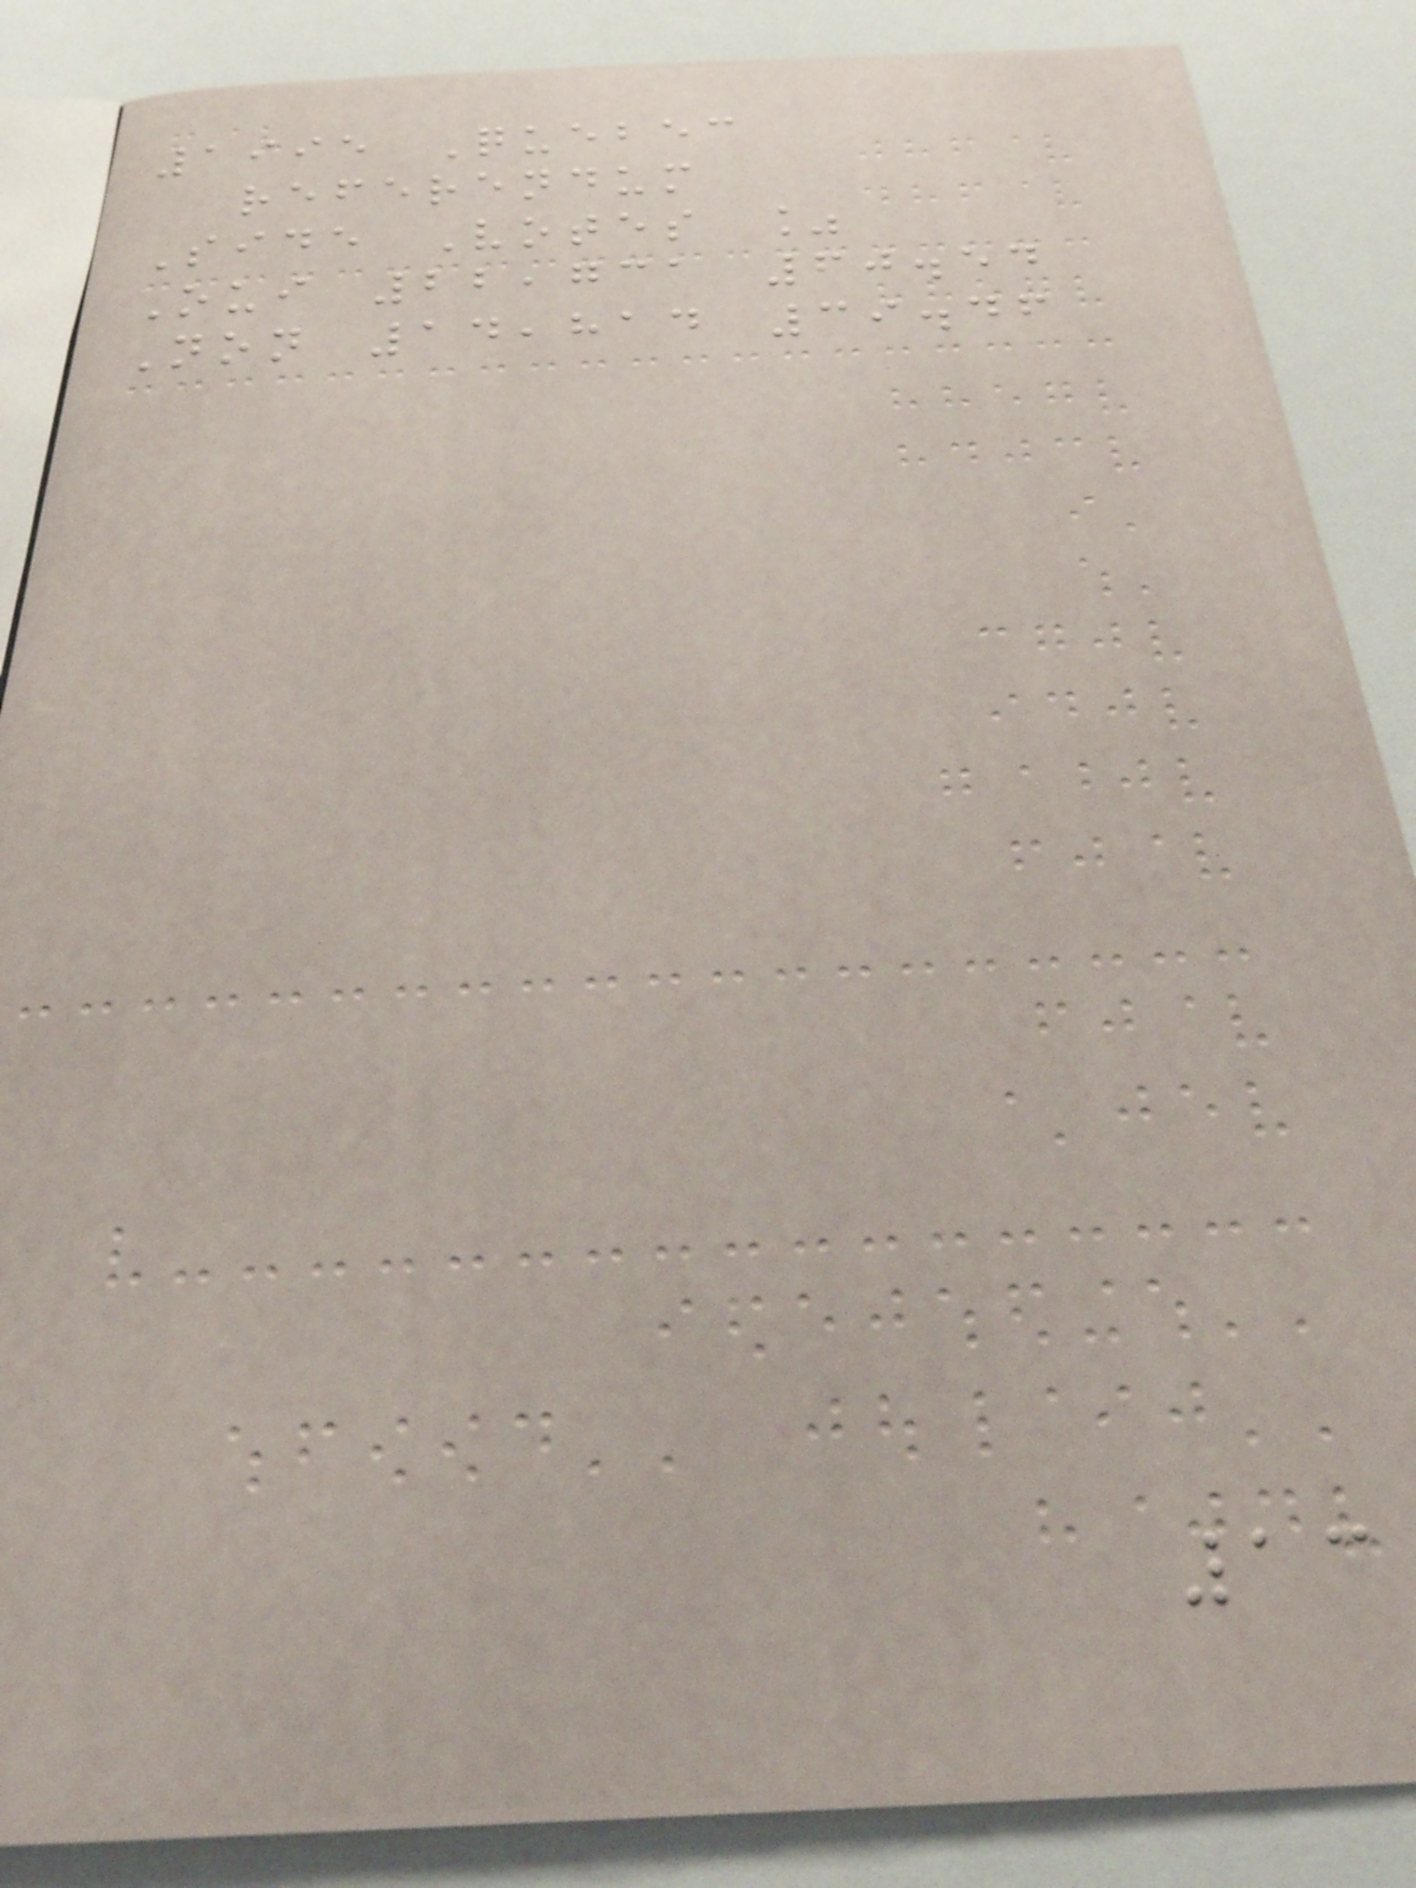1995 Quebec
referendum
Side Votes %
Oui 22,731 60.54
Non 14,814 39.46
13
